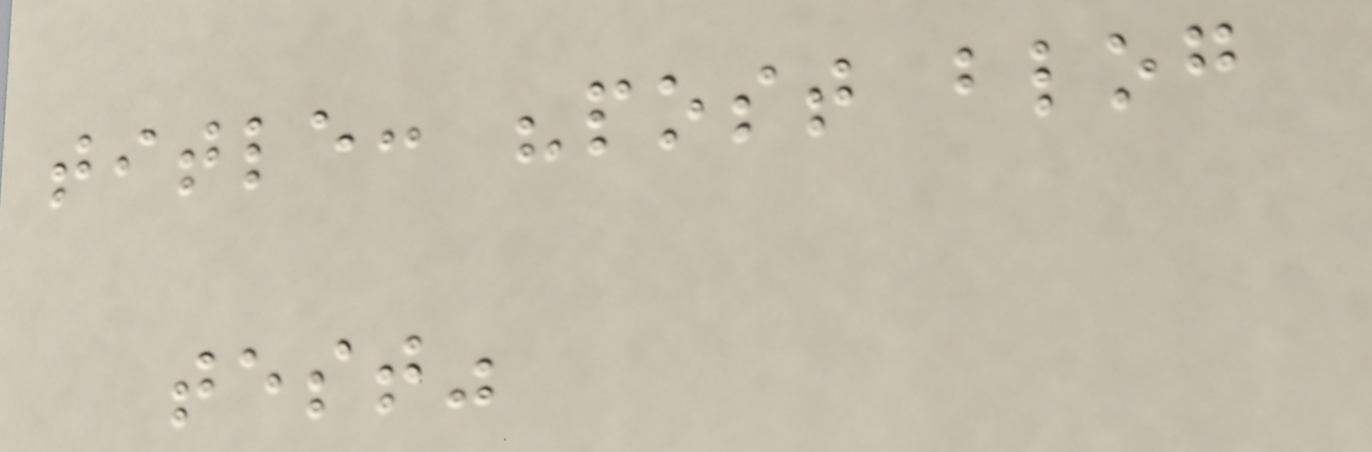title: "post blog
test"
